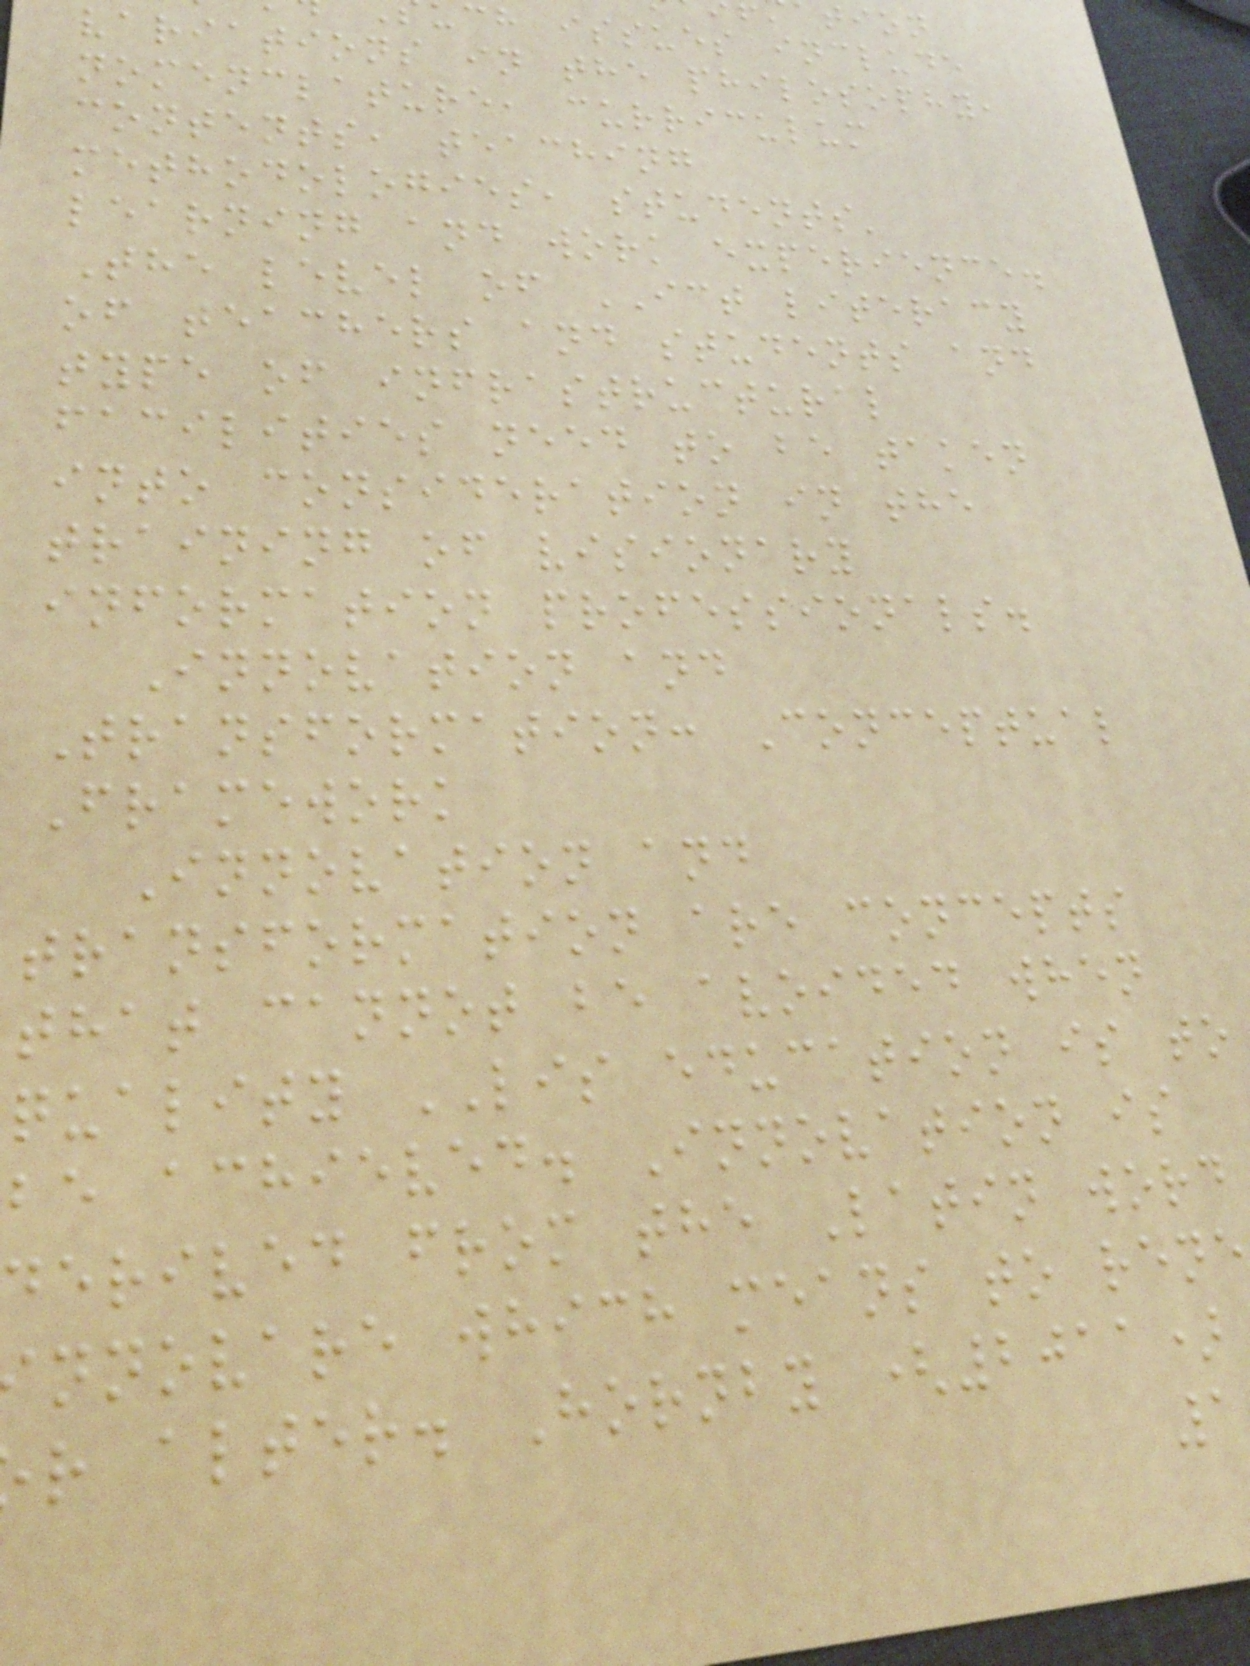ch issues include
variations in the philosophy,
nomenclature, curriculum
contents, teaching
methodologies, students'
learning and work experience.
The level of ICT literacy
of teachers and students and
type of infrastructural
facilities need to be taken
into consideration in the
training of visionary
information professionals.
Innovation and
Transformation: Conceptual
Framework
Innovation and
transformation are concepts
that cannot be avoided when
quality LIS education is to
be achieved. Innovation is
derived from the Latin word
nnovare which means to rene
r alter. Hornby (2011)
